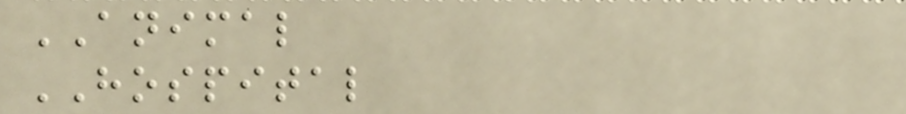ANIMAL
HOSPITAL
